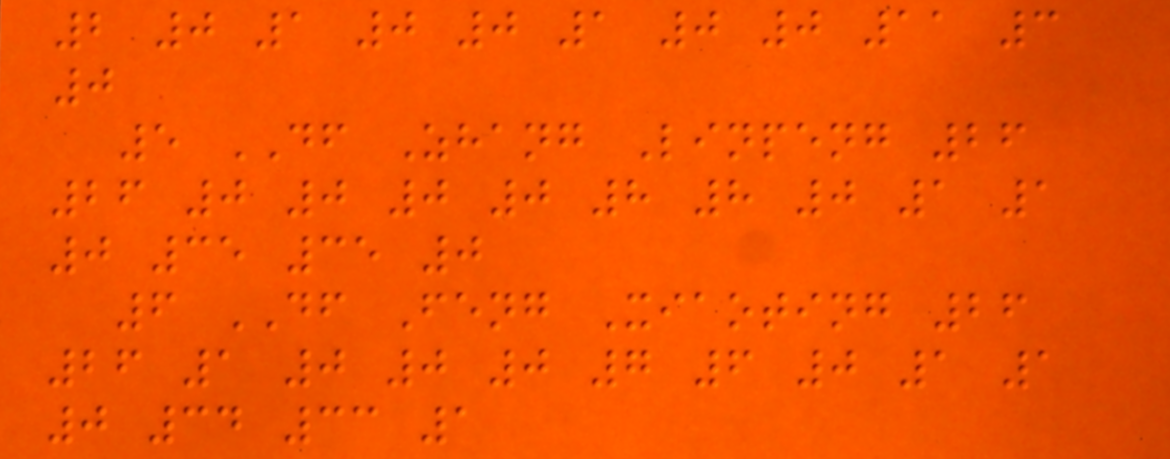2 0 1 0 0 1 0 0 11 3
0
5 DF Zhang Linpeng 26
26 0 0 0 0 8 8 0 1 1
0 35 35 0
6 DF Feng Xiaoting 26
26 1 0 0 0 7 6 0 1 1
0 34 33 1
